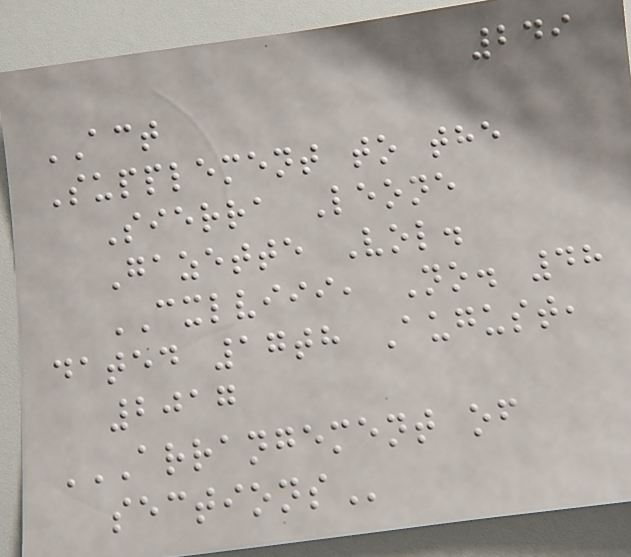249
ACT
Supplement to the
Sierra Leone
Gazette Vol.
CXLVIII, No. 48
dated 17th August,
2017
ARRANGEMENT OF
SECTIONS
